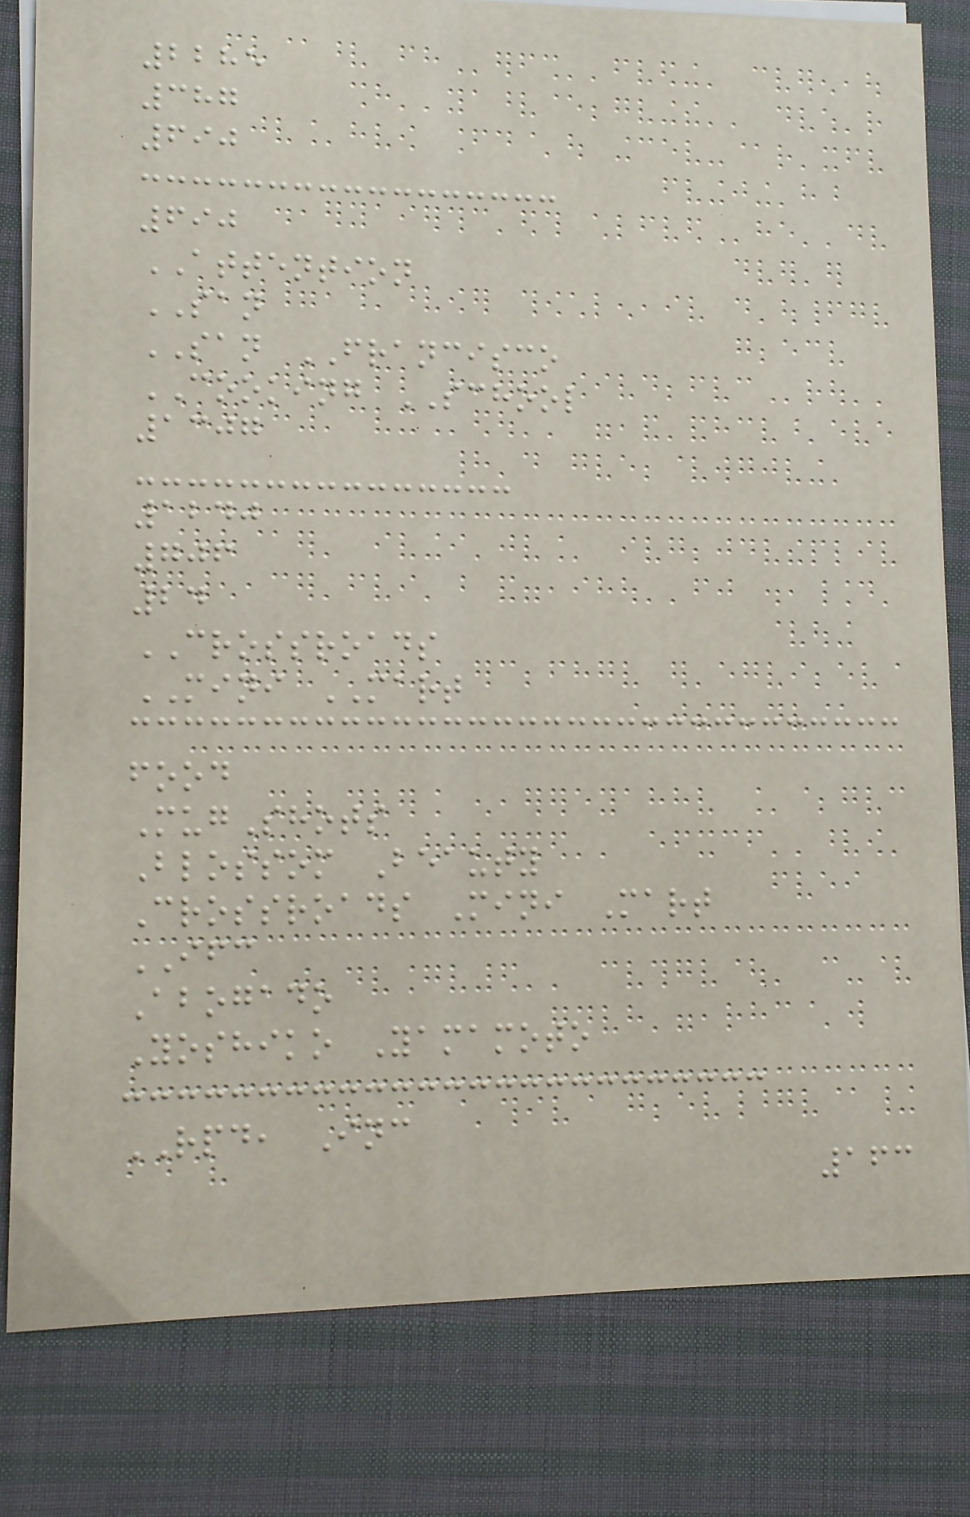2285
387
690
690
ATTENTION
SAN
SAN FRANCISCO
COOKING SCHOOL
1307
1240
706
24
CROSSROADS
MINI MART
food
MugShots
Blossom Beauty
Crossroads Mini Mart
IFC
Abogado
Yoshiko Yamamoto
RPD, Inc
163
